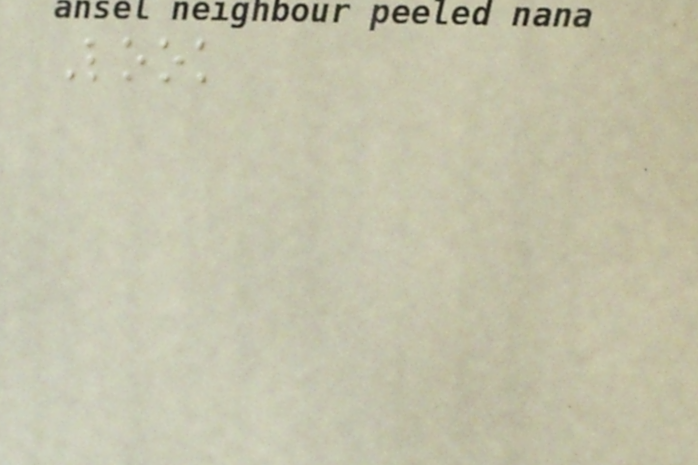Look
